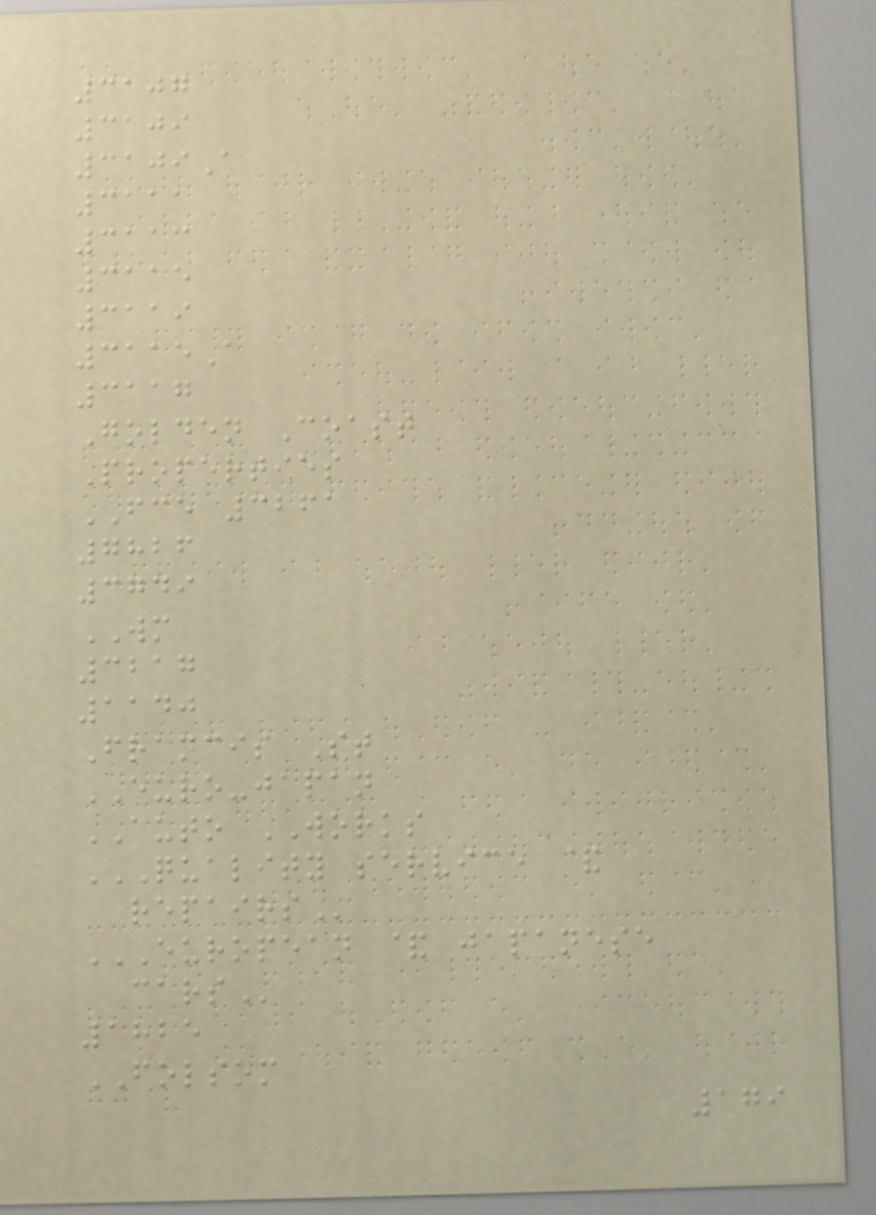3107
3109
3109A
3111
3113
3115
3119
3115A
3117
Golden Coast
Properties
FCE 3261
7826
3749
WM
3217
1140
Francis St
EURO-japan
AUTO WORKS
QUALITY SERVICE &
REPAIRS
EUROPEAN & JAPANESE
CARS
1825
FOLSOM
179
